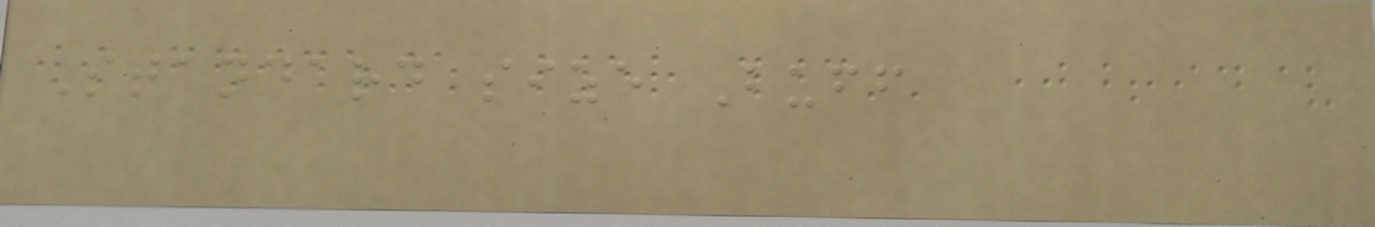Standard size Buff
